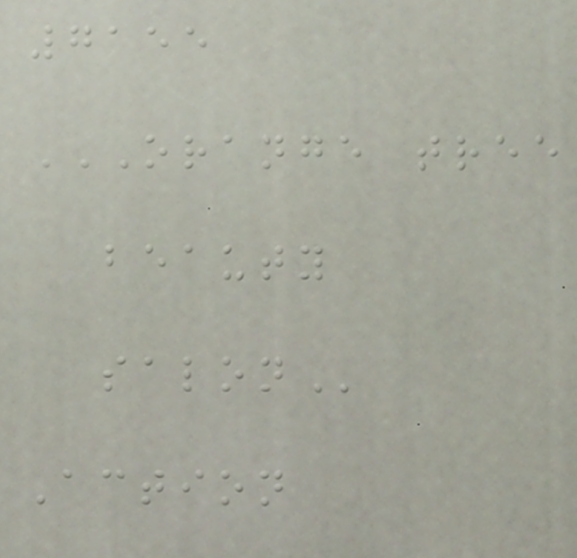7155
ORANGE TREE
BEAUTY
SALON
Action
